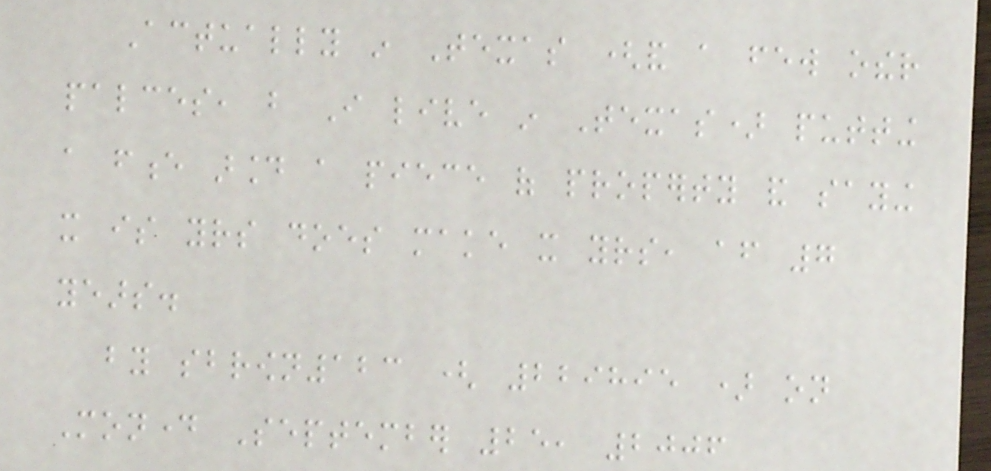Actually in Texas (and a few other
palces, but I live in Texas) putting
a fence around a piece of property and saying
it is yours does make it yours, after 7
years.
by sbrown123 ( 229895 ) on
Monday September 25, 2006
